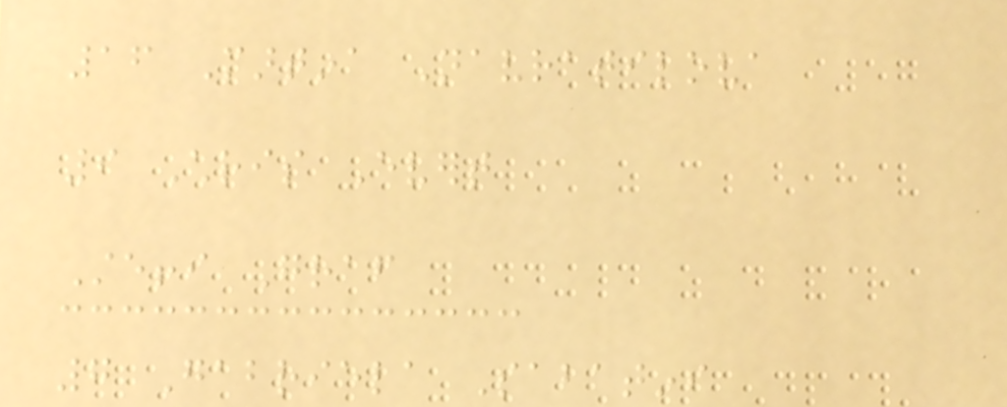16 Martina Navratilova
9 Chris Evert
Steffi Graf
7 Gabriela Sabatini
